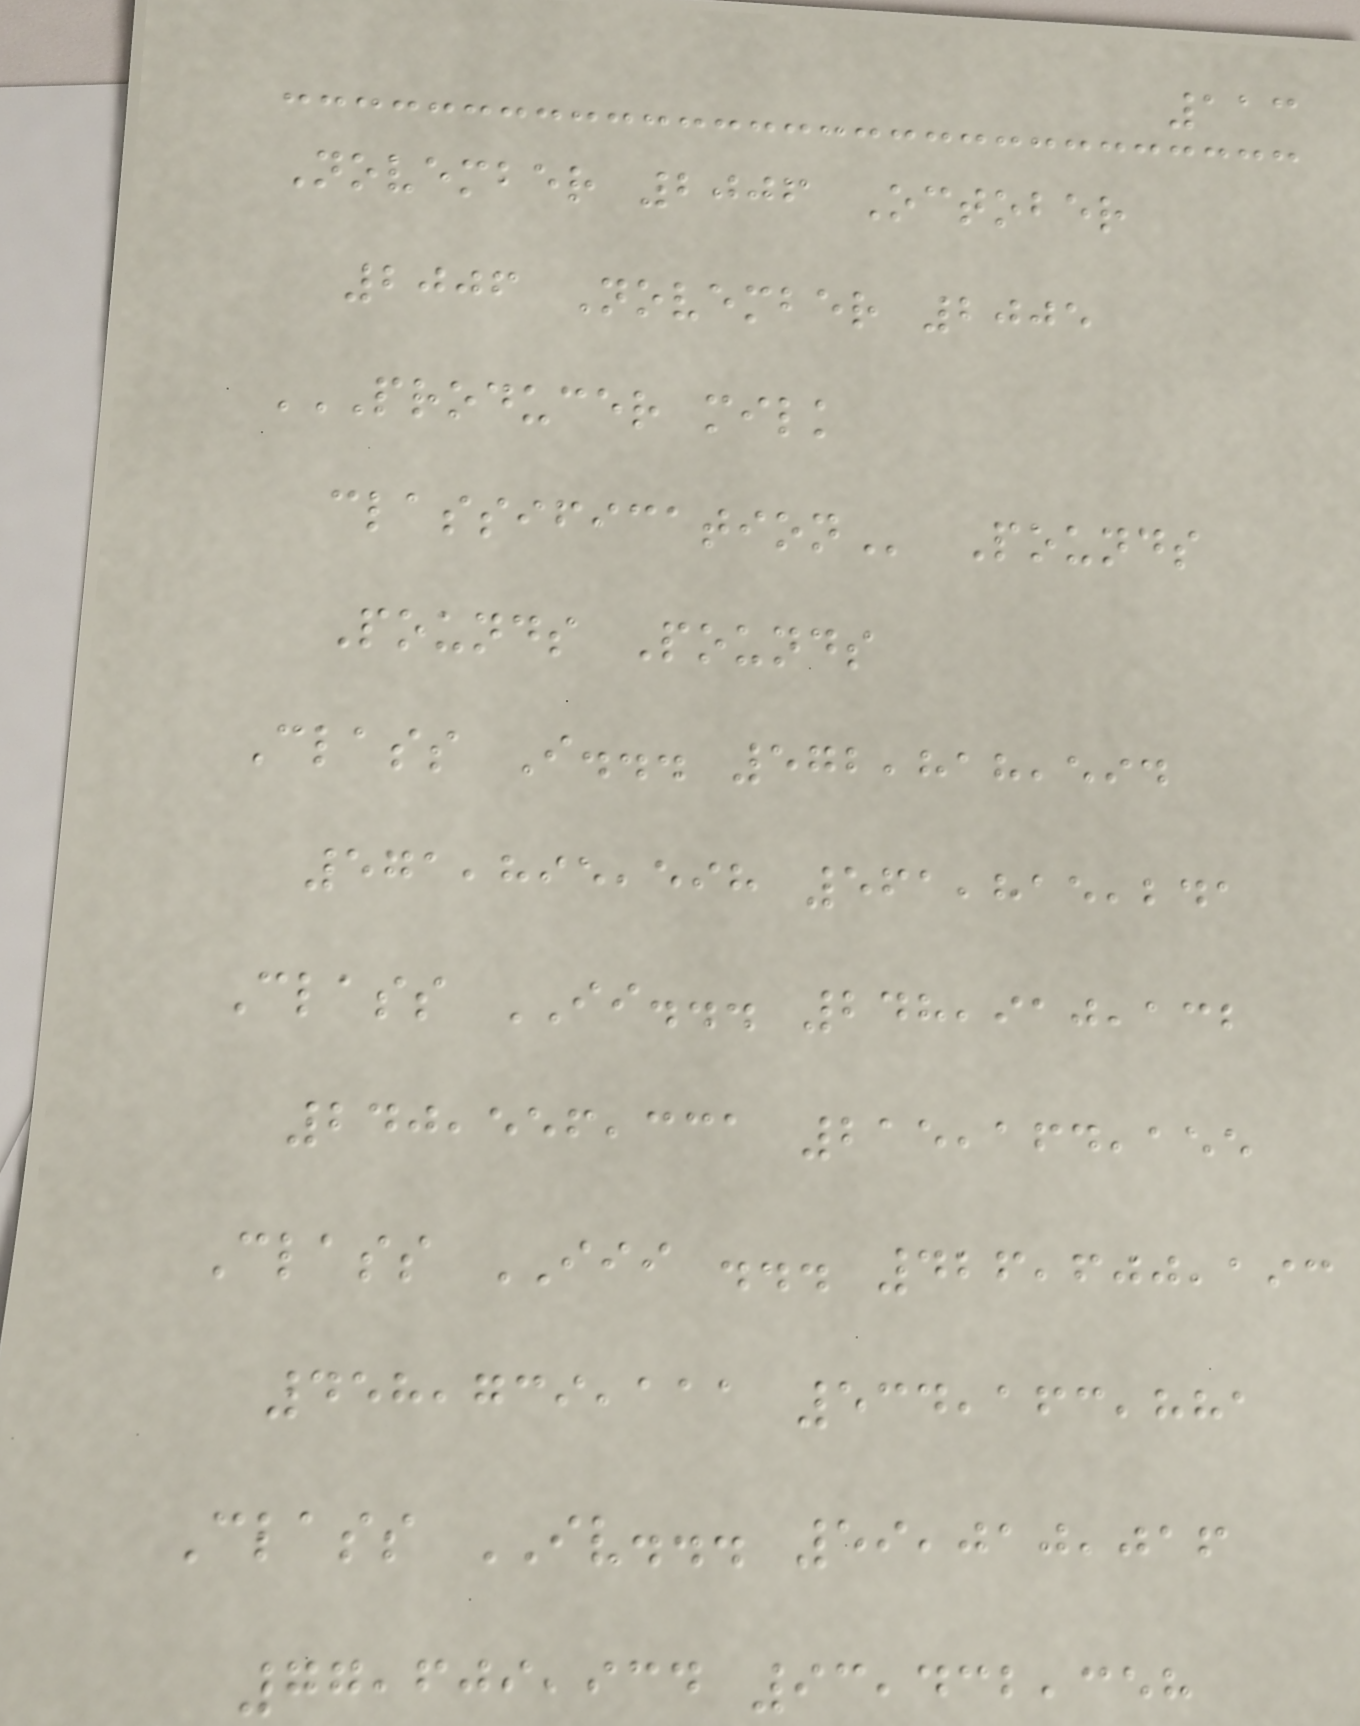113
November 2006 October
2006 November 2005
PRODUCER MILK
CLASSIFICATION Pounds
Pounds Pounds
Class I... 572,818,594
571,895,598 561,815,241
Class II... 248,910,132
240,556,331 215,164,155
Class III ... 426,600,193
458,739,111 534,163,881
Class IV... 59,010,016
77,609,934 93,432,358
